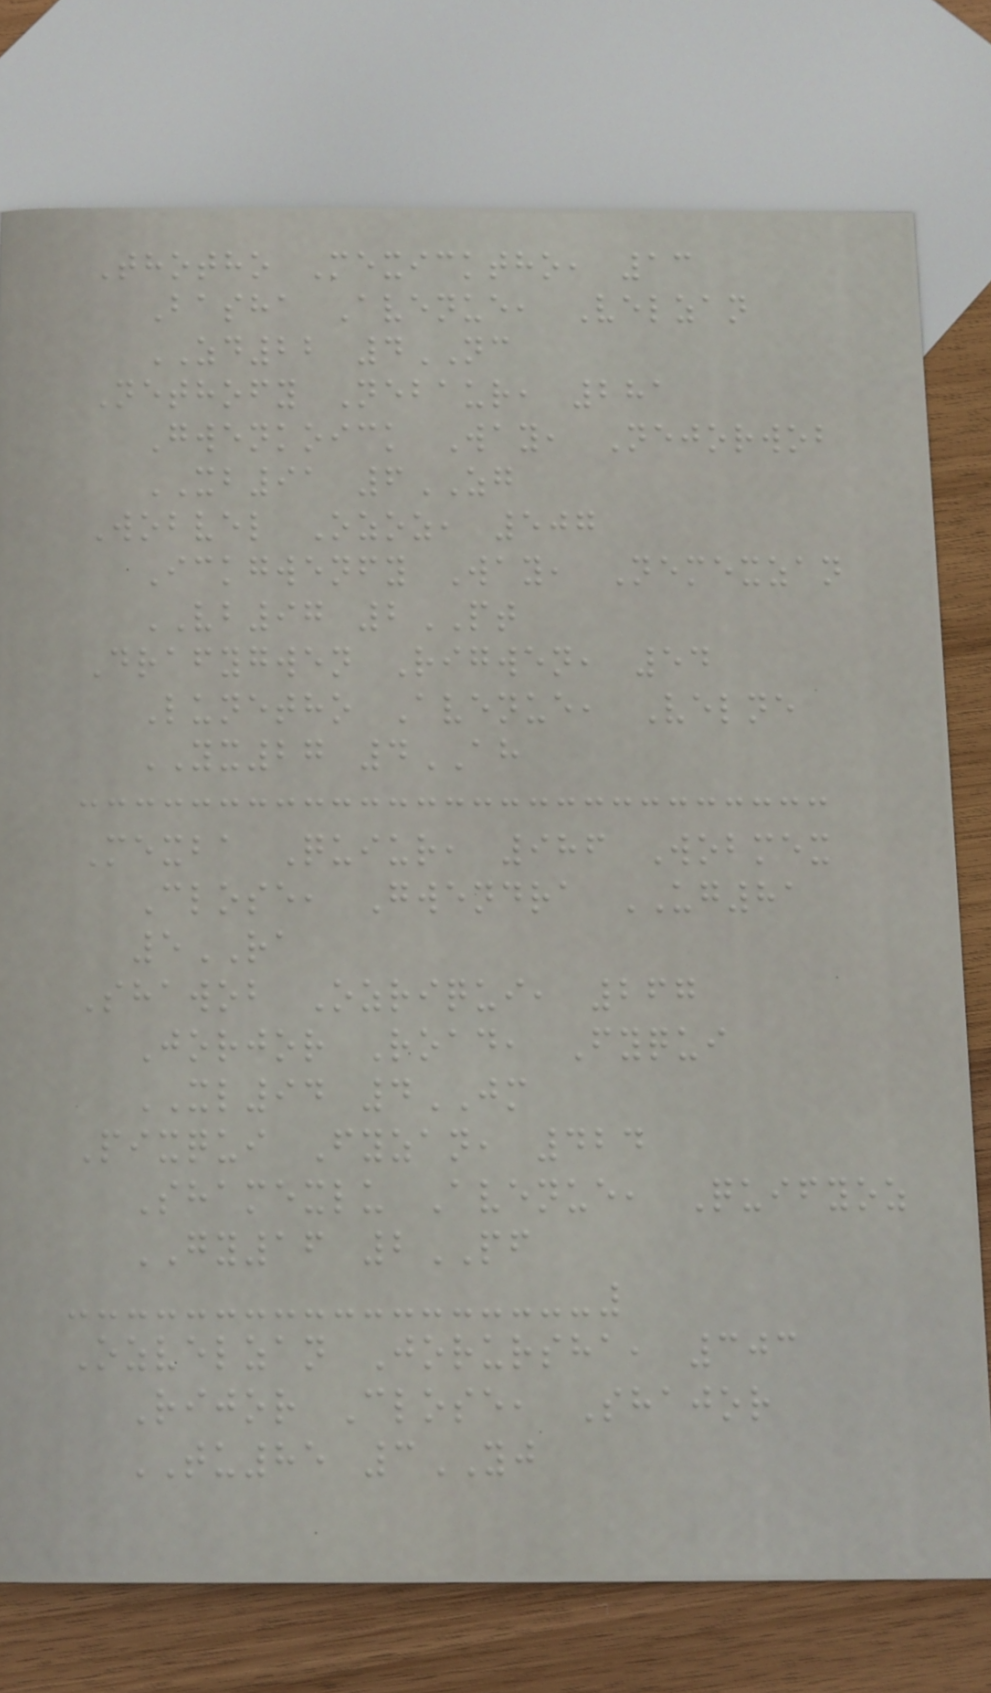Thotho Mexicktho, 13
Basha Avenue, Velzan
ZD22 4NC
Nethofy Nebaur, 281
Gwenkoick Way, Nejorwob
XB91 6ZG
Wobvel Ozoz, 507
Ickgwenfy Way, Nemexzan
VB97 2PT
Drafygwen Rigwen, 54
Lunetho Avenue, Velne
YX27 4AH
Mexba Quiur, 986 Wobmex
Close, Gwendra UG81
5RA
Shawob Ozriqui, 267
Jorjor Road, Fyqui
XL94 4JM
Pixqui Fyzan, 424
Shamexlu Avenue, Quifyoz
GY16 2PF
Ozvelzan Jorursha, 303
Rijor Close, Shajor
TU85 3YJ
